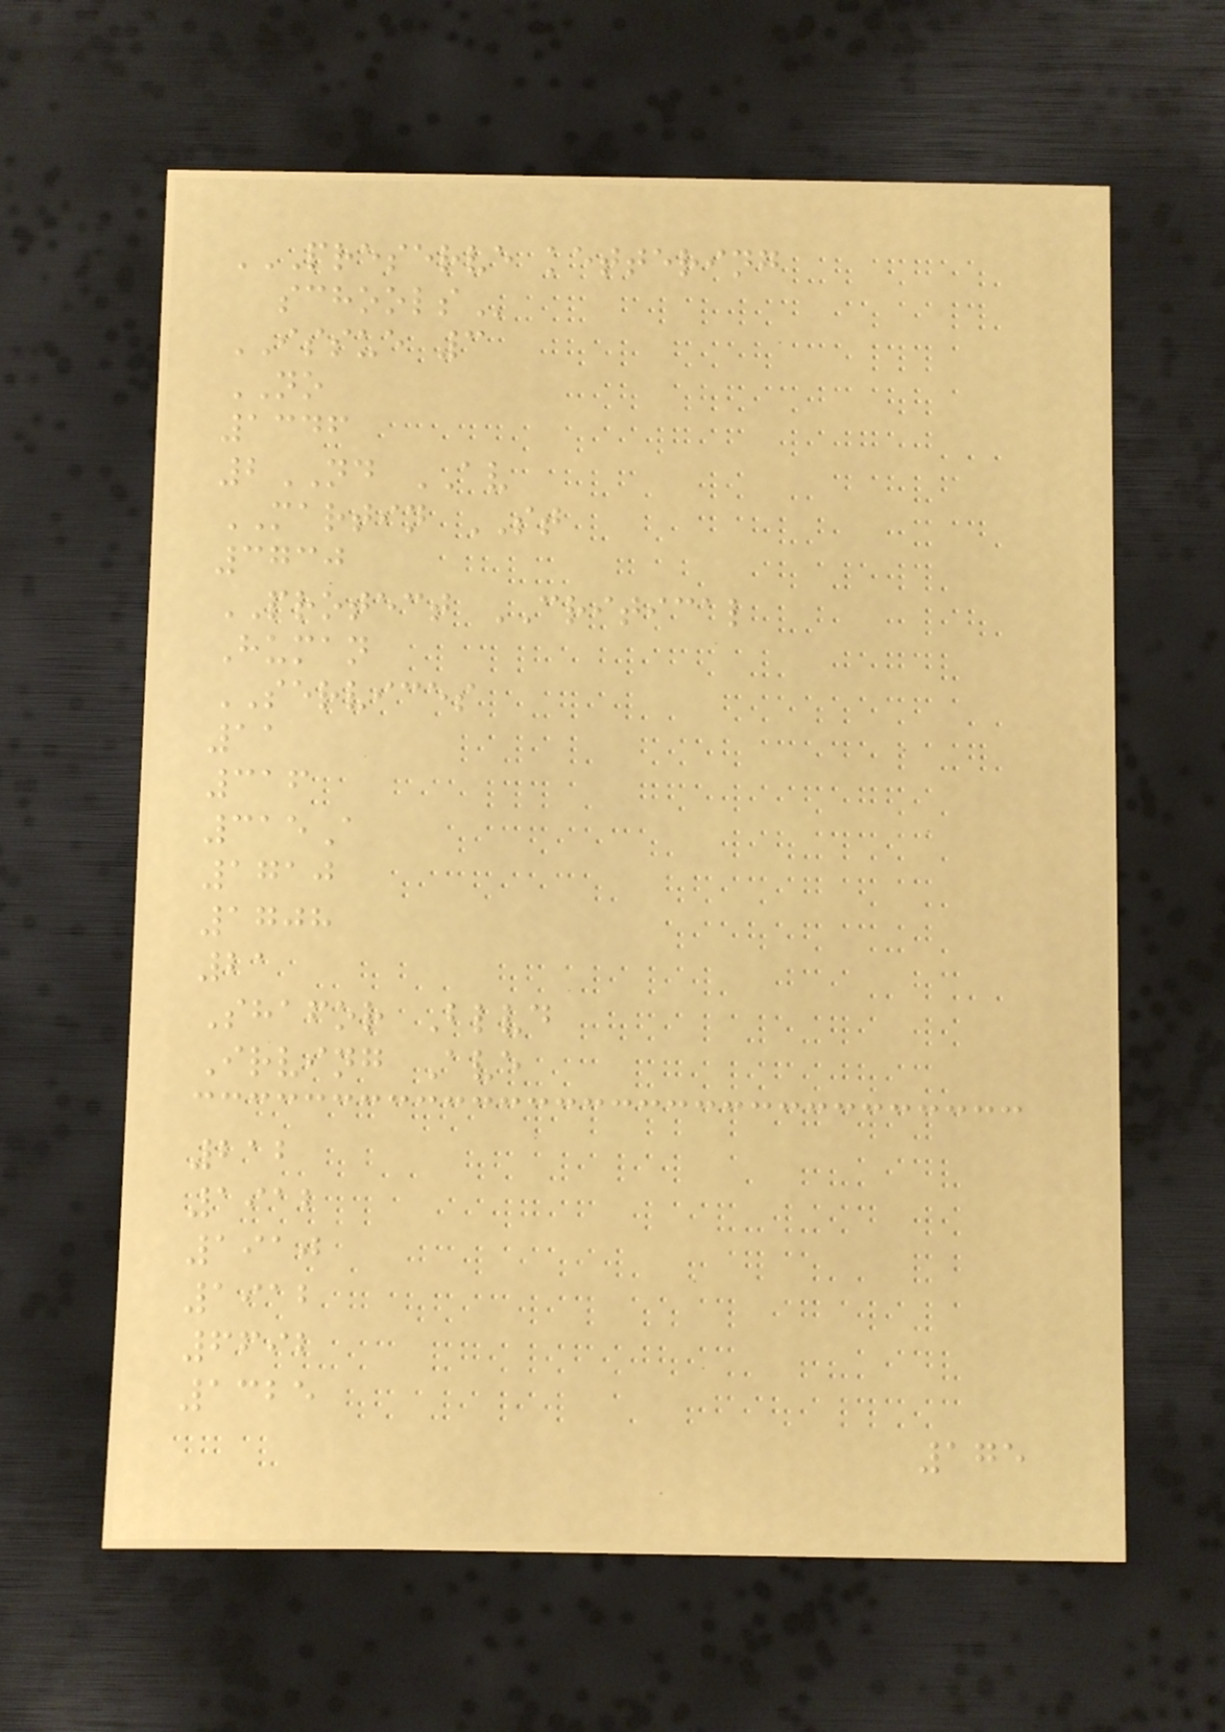PRESERVE KETTERING
SCHOOLS
ISSUE 3
NO
1346
2ND AV
MARTIN ST
3730
PROTECT CRITICAL
Human
SERVICES
11
316
315A
1710
1708
21
Shafor Blvd
Irving Ave
212
1912
1910
1912
6692
1325
175
